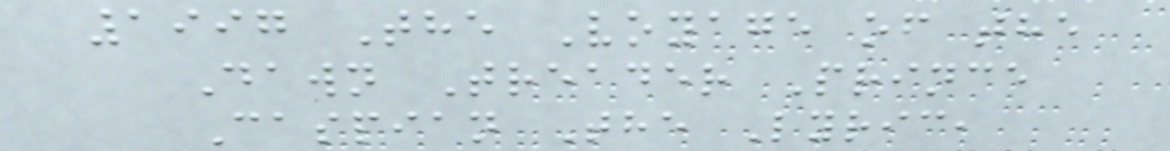1997 The Voyage of the
Dawn Treader Prince
Caspian The Lyric,
